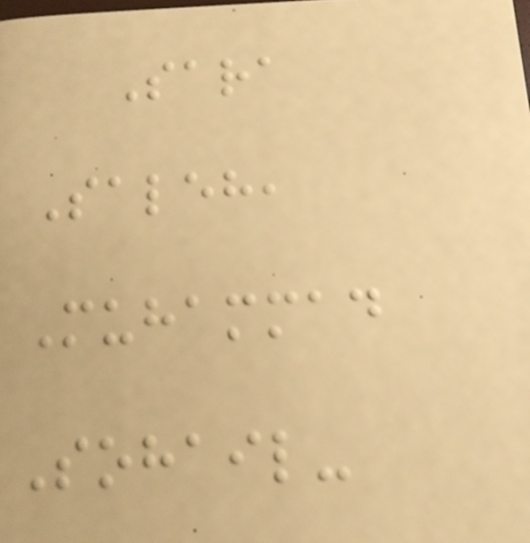Sara
Saleh,
Muhammad
Sohail-
